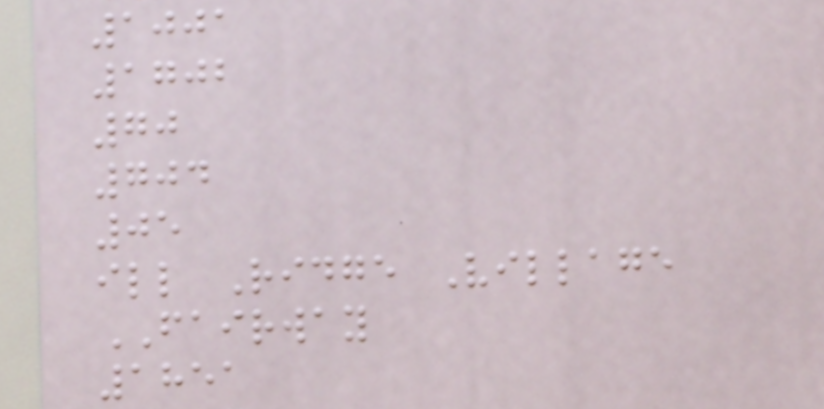1001
1702
70
704
05
ill Ridge Village
FAIRWAY
1851
